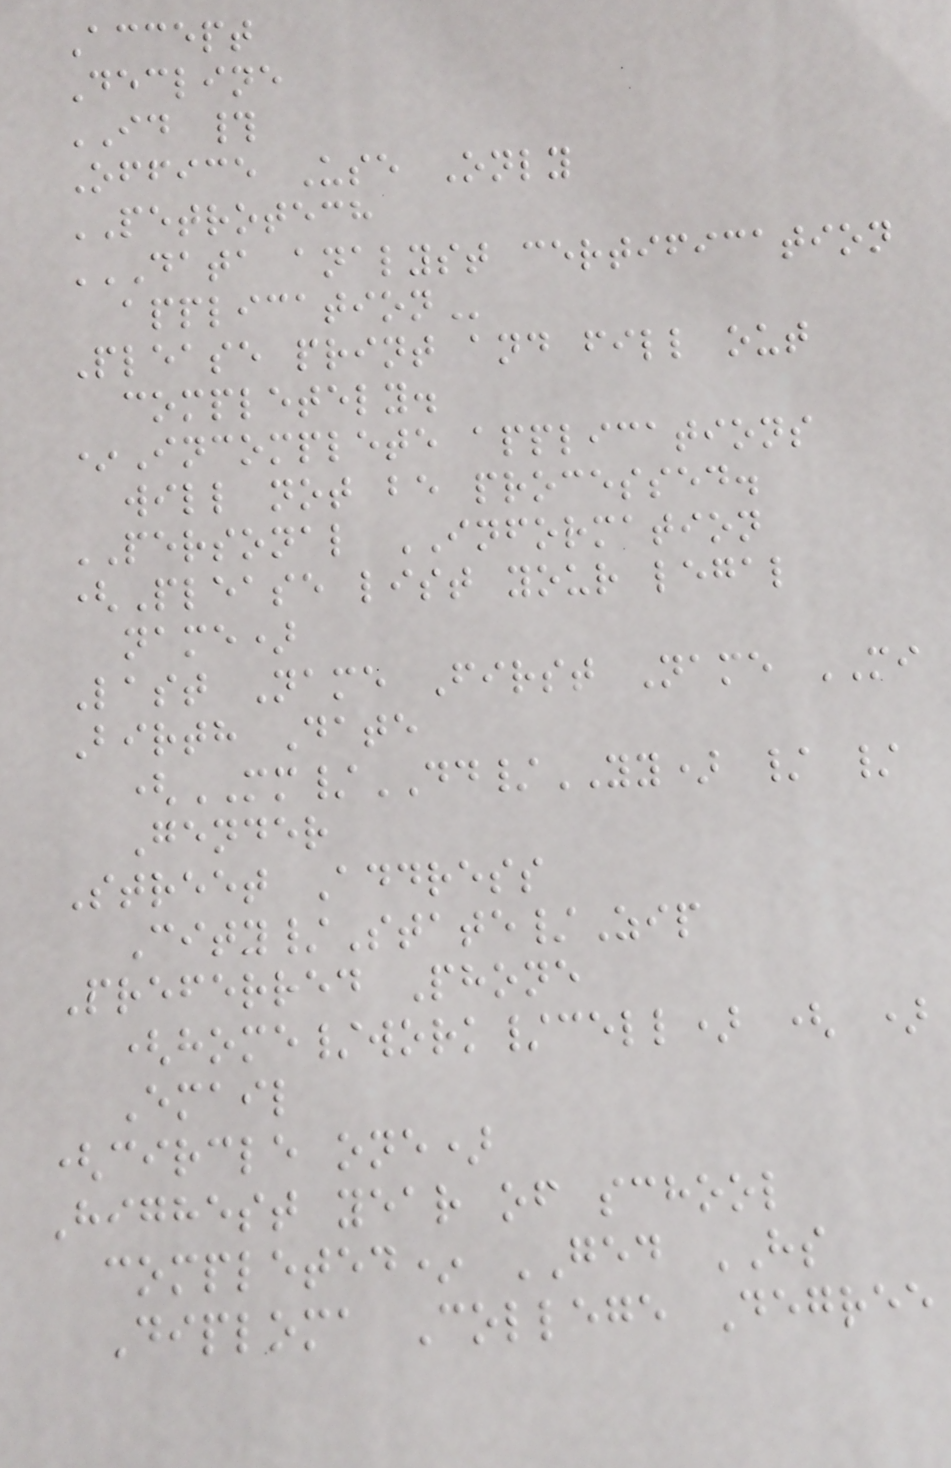Accept
Decline
ID #
Office Use Only
PETROTECH
DATA ANALYST CERTIFICATION
APPLICATION
Please print and fill out
completely.
*Incomplete applications
will not be processed.
PERSONAL INFORMATION
(Please list your legal
name)
Last Name First Name MI
Birth Date
(MM/DD/YY) / /
Gender
Street Address
City/State/Zip
Preferred Phone
(home/work/cell) ( )
Email
(circle one)
Highest year of school
completed* GED HS
Diploma College Degree
